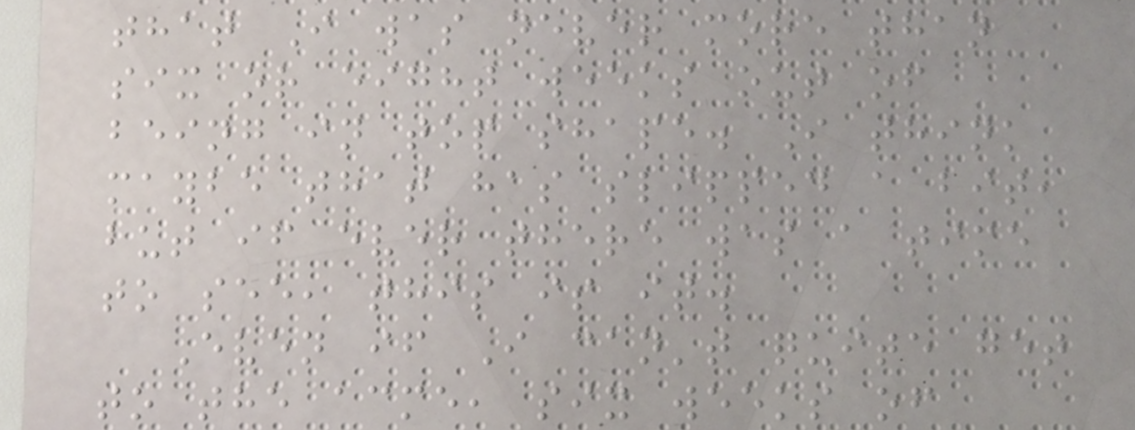that I was never more than
six or eight weeks out of
being in top shape. I think
maybe that has slipped a bit,
but if ever there was a time
to see, this is it.
Even if I can't quite get
to the acme, six weeks of
